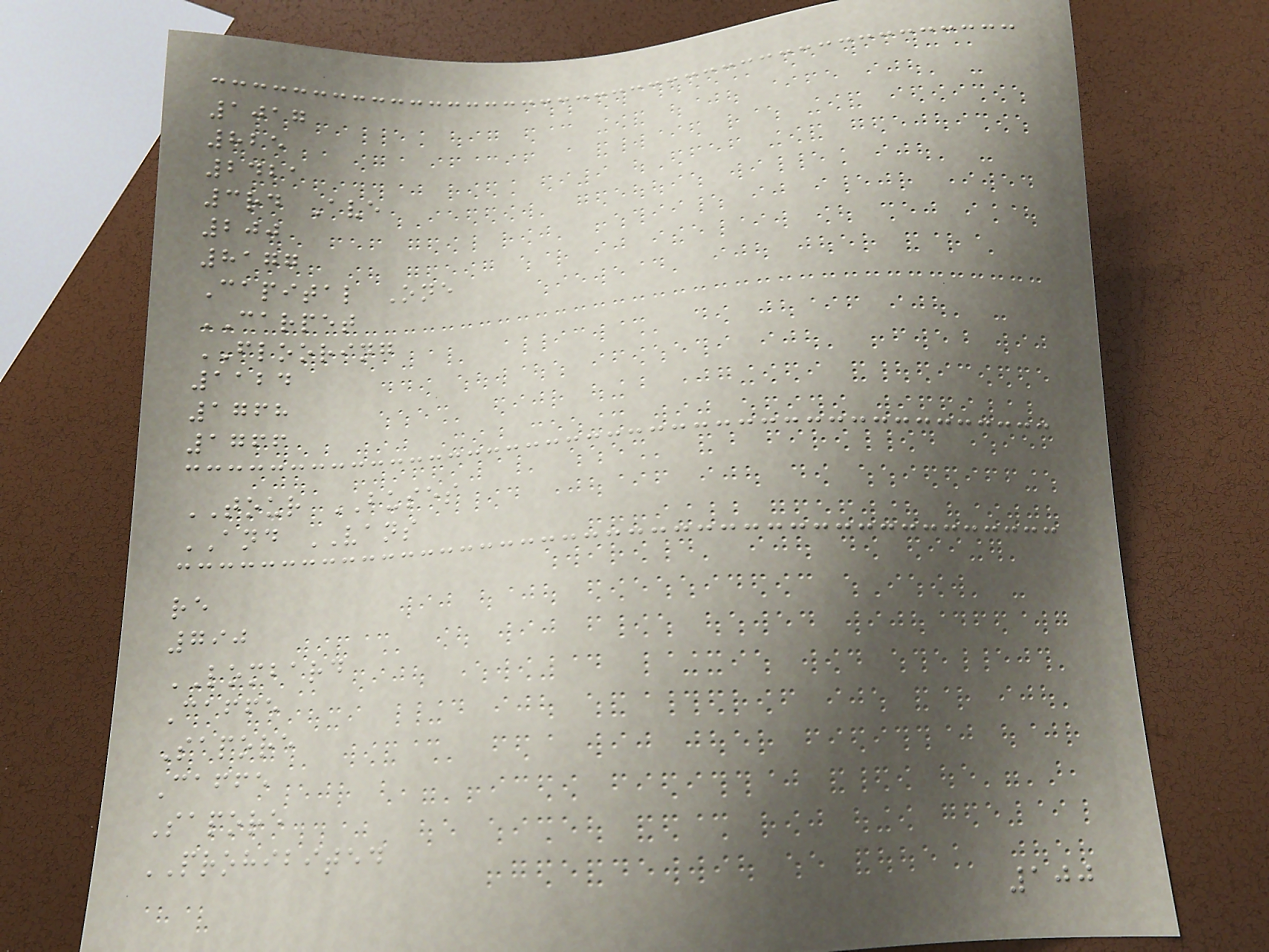1017
825
2421
3rd Ave
200
8177
Capital One
CARPET
FLOORING
1124
1768
1766
TOUR BUSES
AND VANS
re
790
LOMBARD
Caffe
Sapore
Caffe
Sapore
PROHIBITED
100
